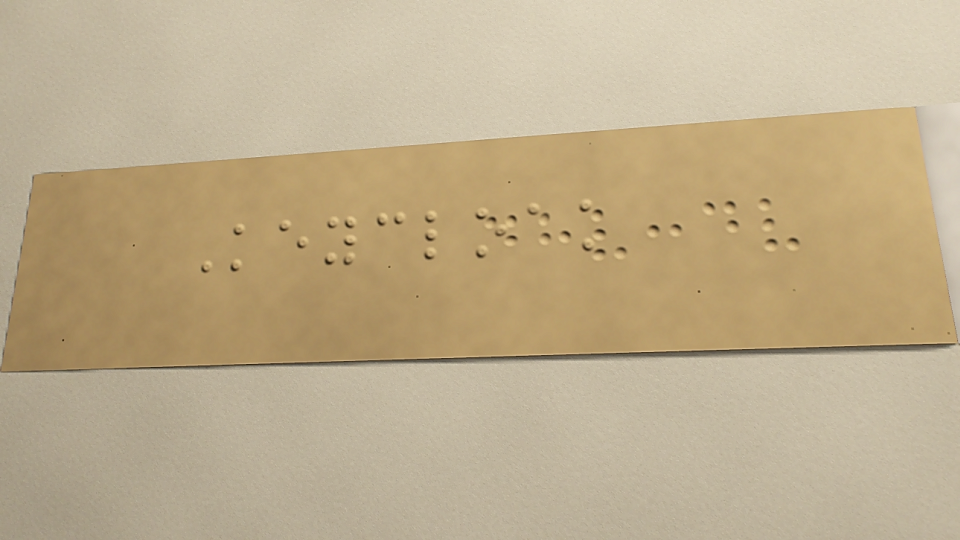Keycloak
